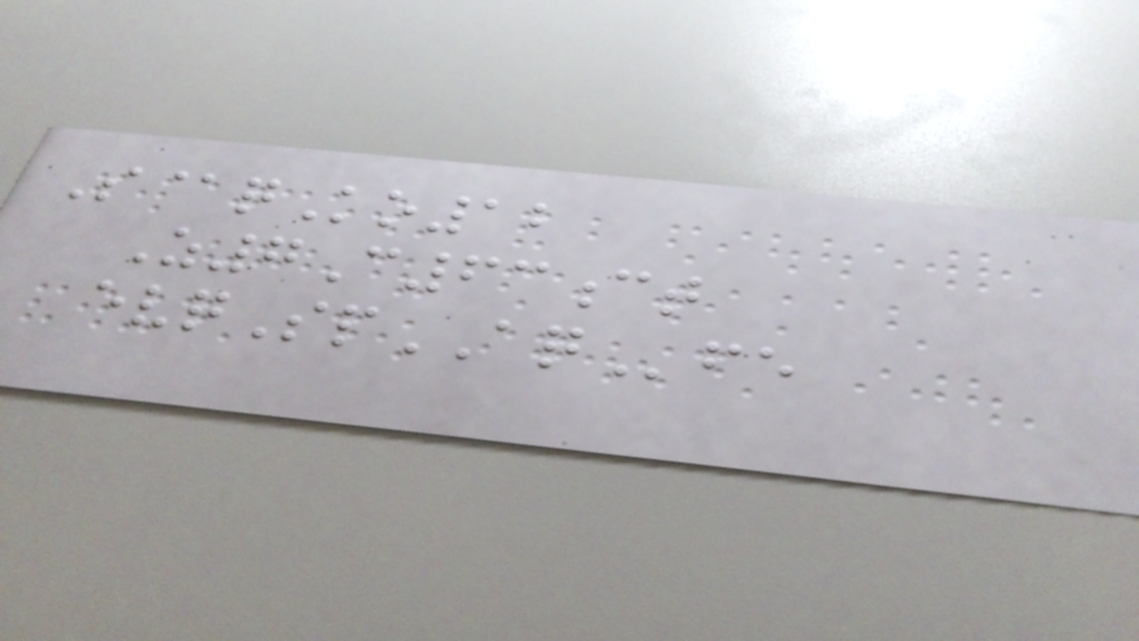S@qKo12
Z7C63ct
evqSpAQfe
